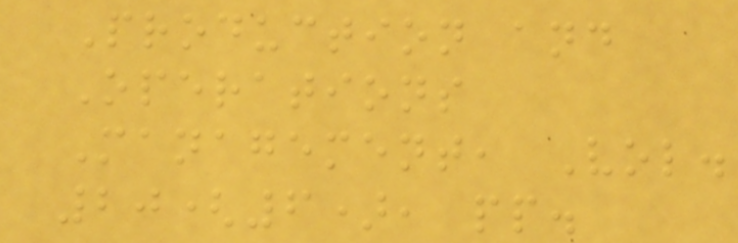Production and
Operations
Management, Vol.
20(6), pp.
